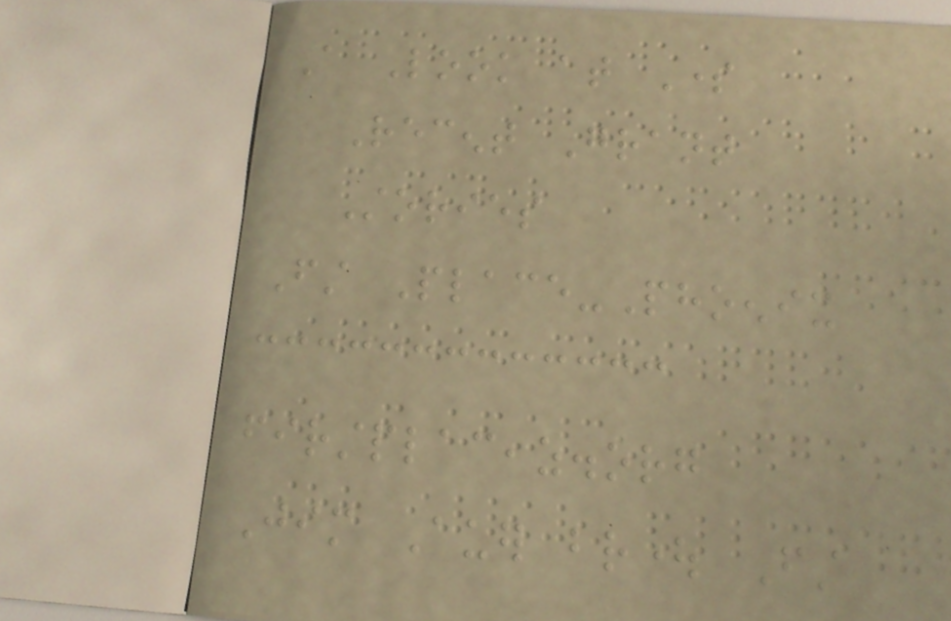A Look at Some
Recent Grant
Stories
First Place-Phoenix
firstplaceaz.org
Jim Auer brought First
